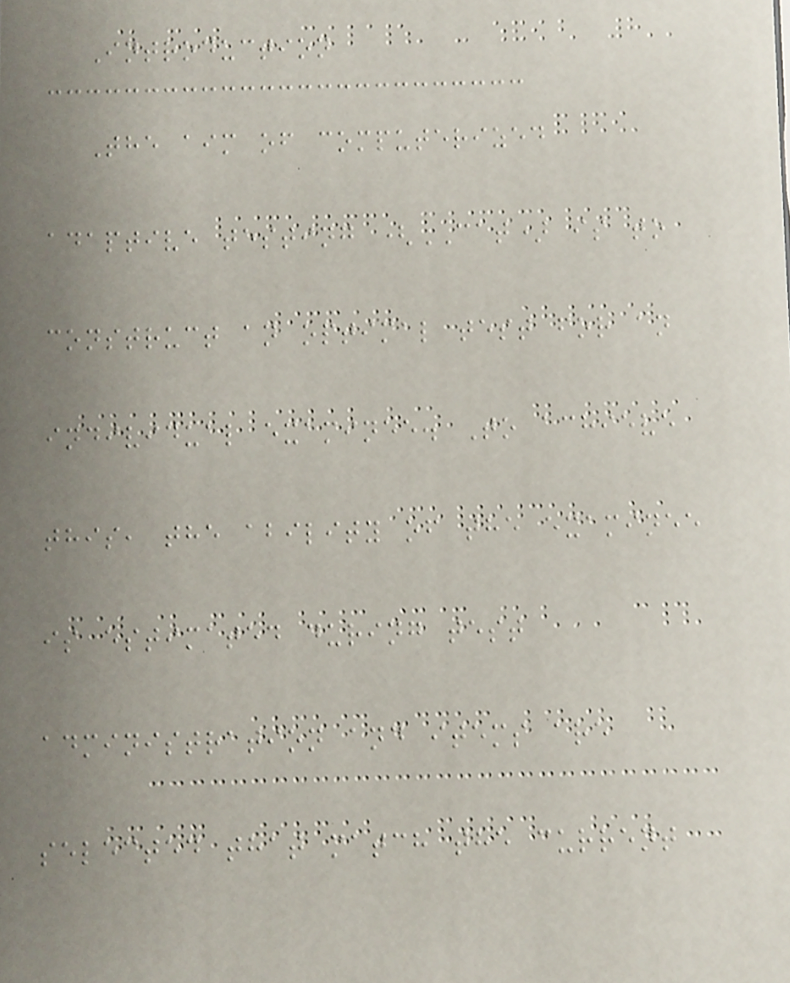Introduction
The aim of computerized
adaptive testing (CAT) is to
construct an optimal test for an
individual examinee. To achieve
this, the ability of the examinee
is estimated during test
administration and items are
selected that match the current
